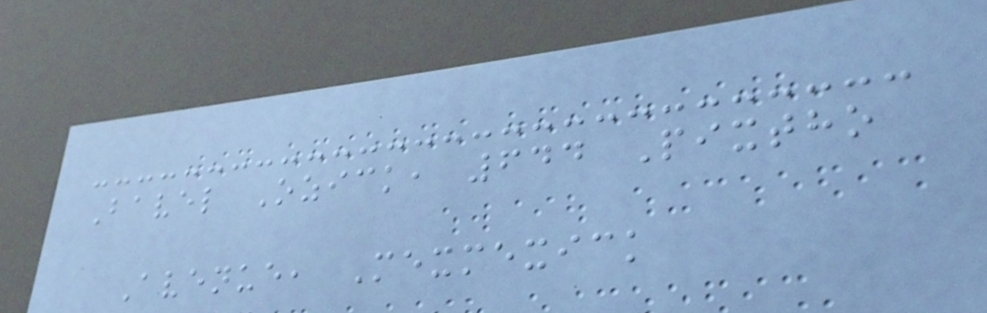Bavel Ozick, 644 Pixtho
Avenue, Mexmexick
